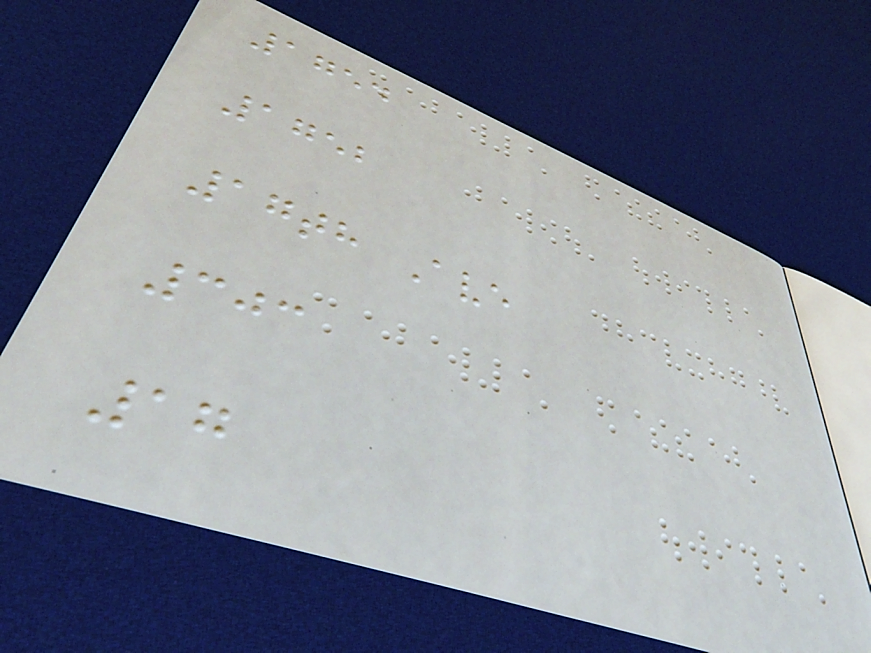1754
1752
17th Ave
303
17
